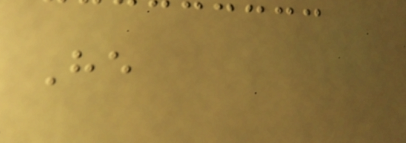He
